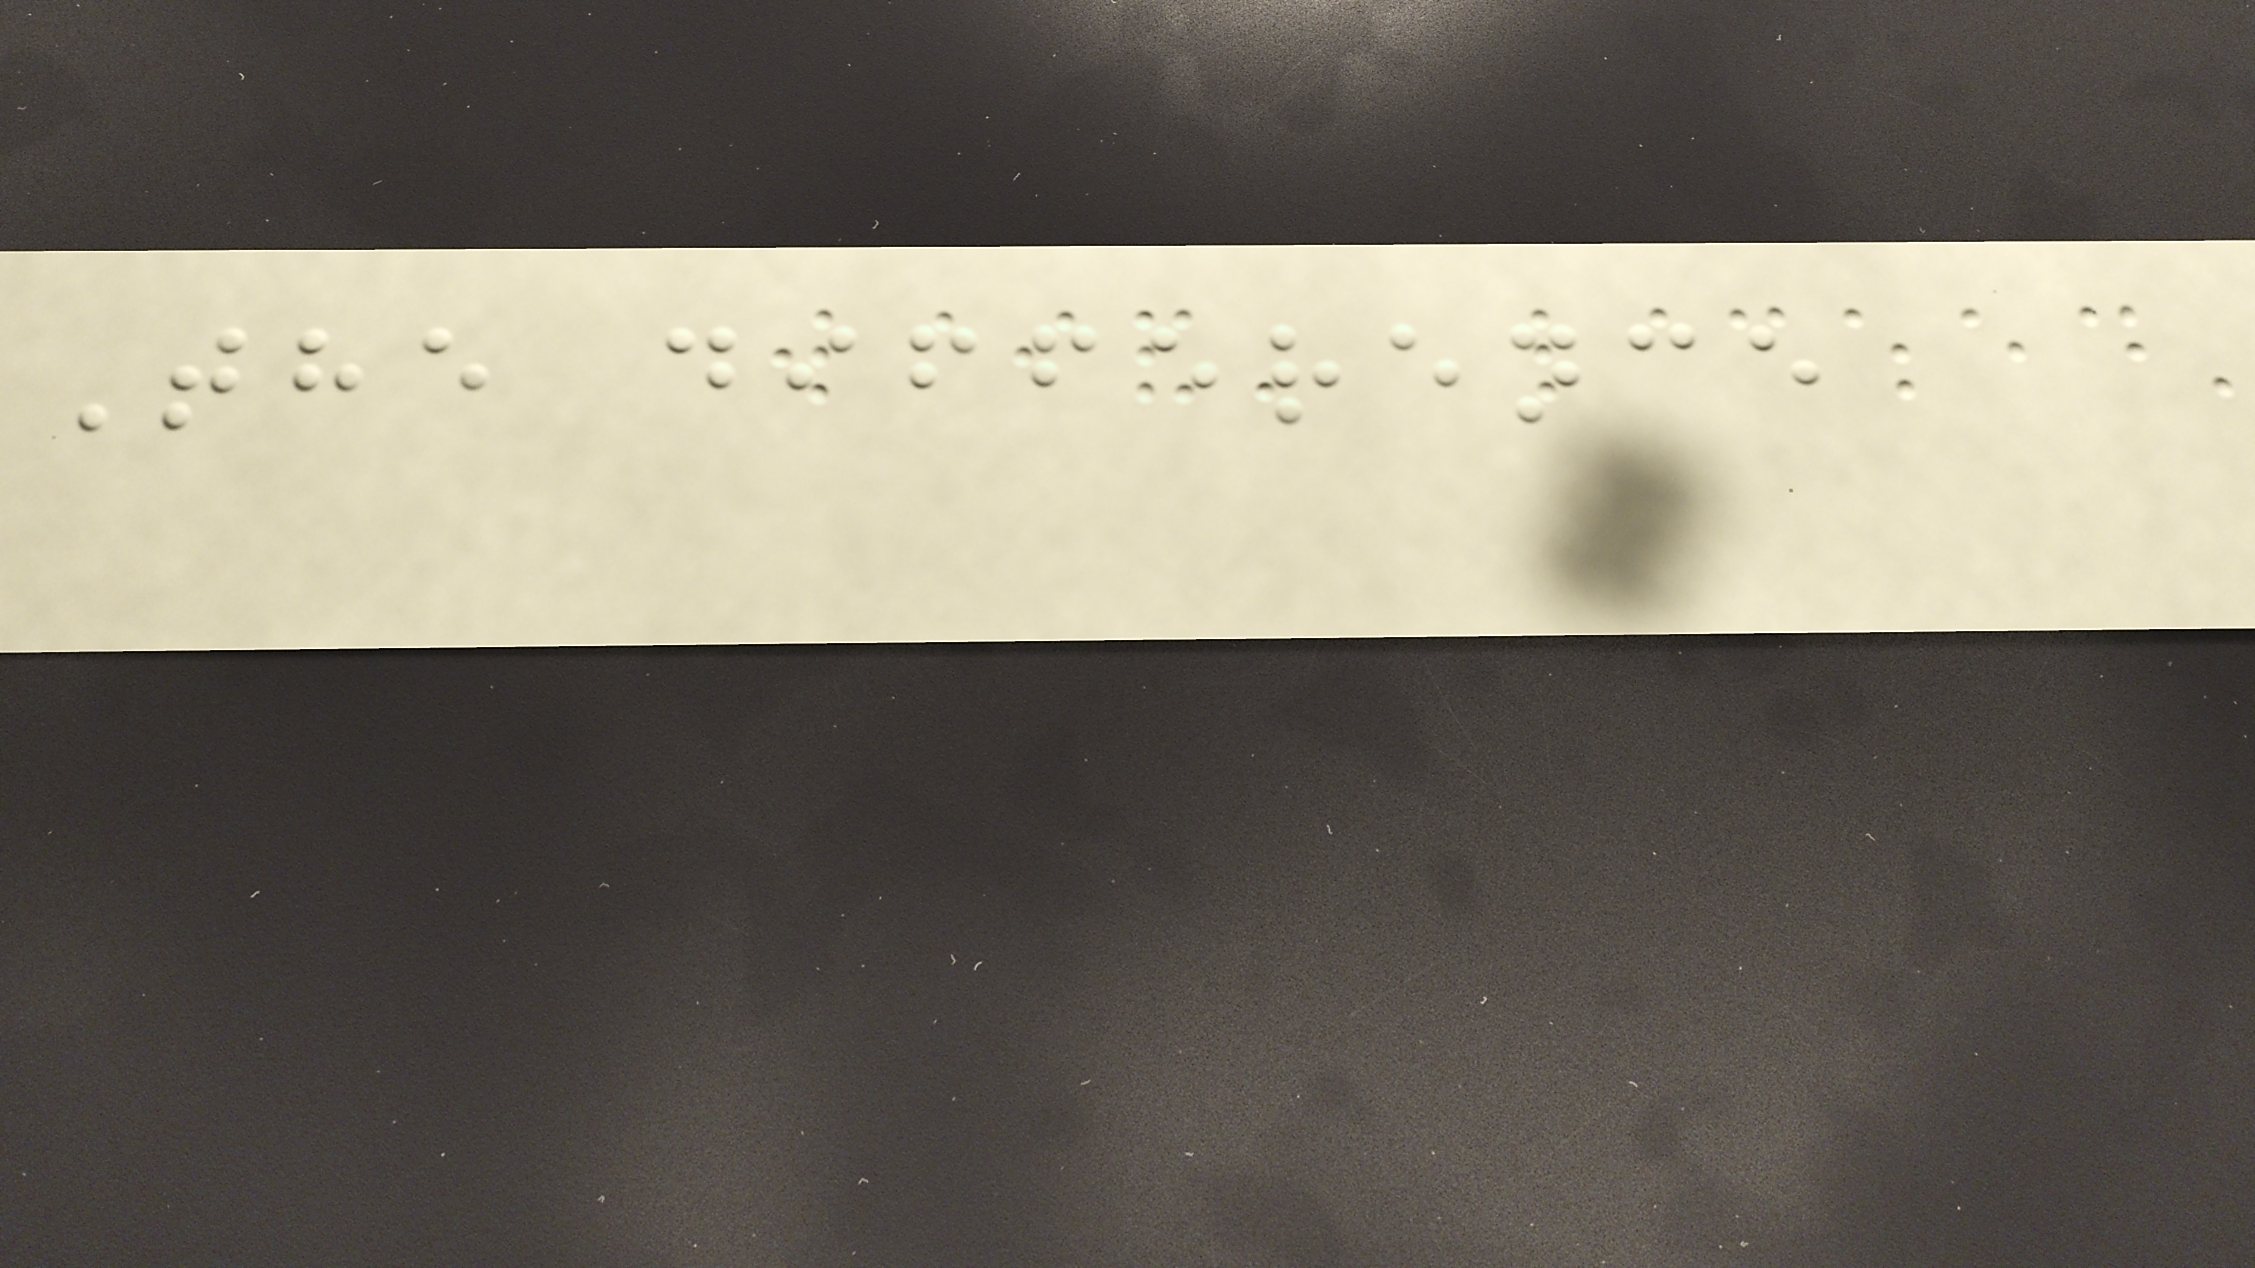The difference
